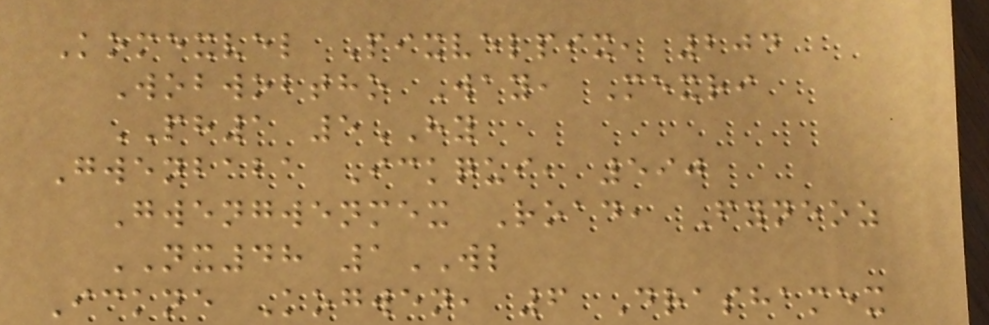Komexvel Pixvelpix, 204
Wobwobtho Way, Mexri
PH1 5HY
Gwenbaba Ickqui, 590
Gwengwenmex Road, Fyneoz
NX48 1WL
Ickne Kogwen, 6 Drashamex
